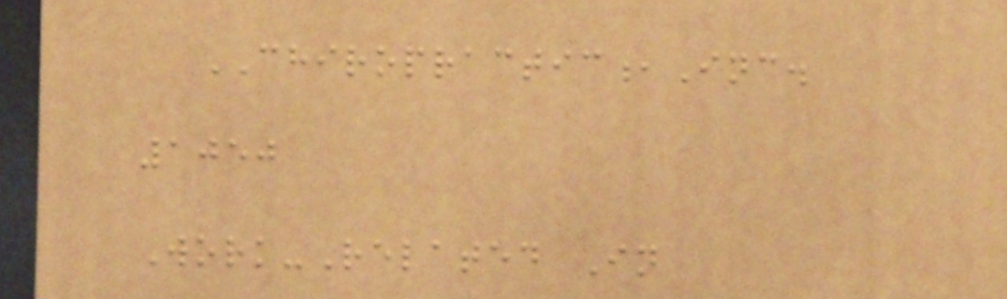CHIROPRACTIC,Inc.
1050
Work-Related In
